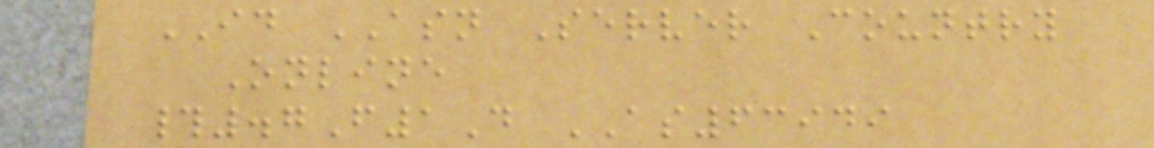ID ASN Server Country
Online
#.7F1D AS63949
